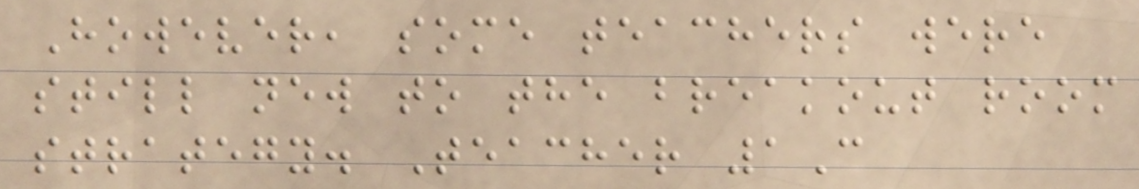However, some teachers were
still new to the breakout room
strategy. Teacher 1C
